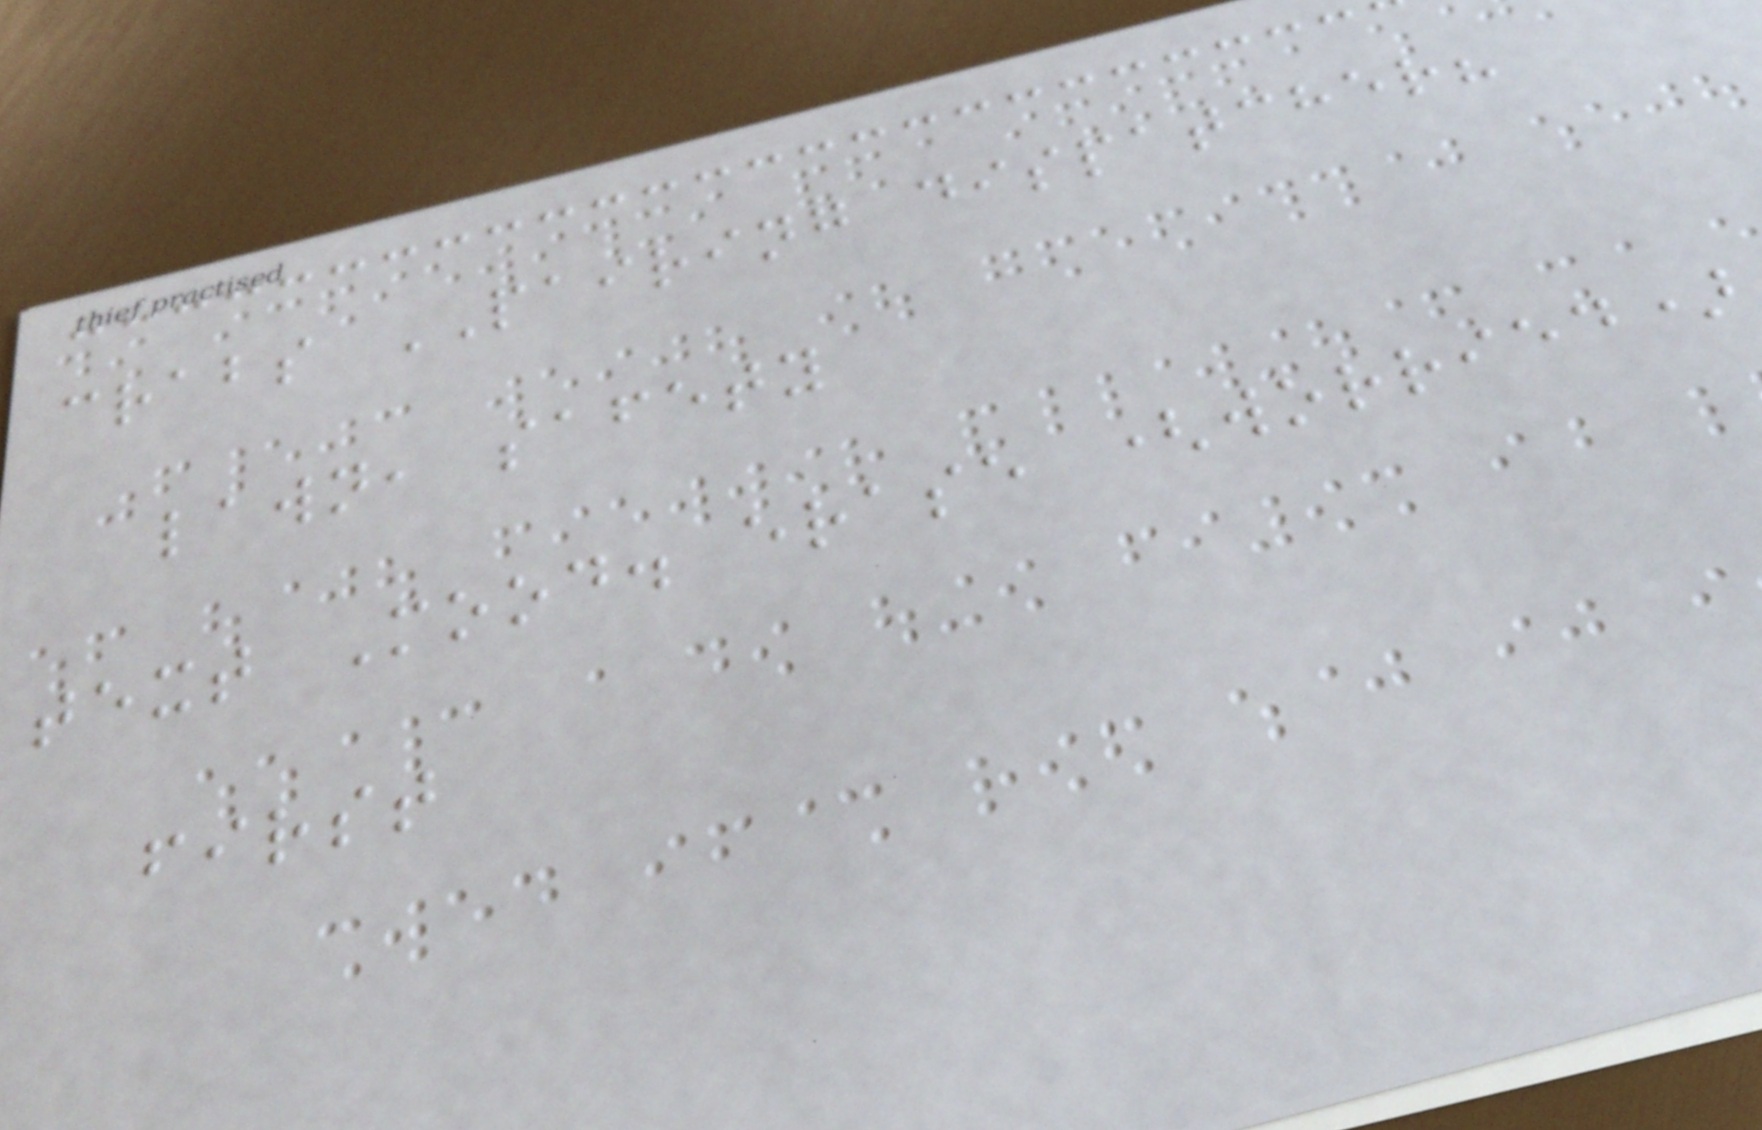crabs PAIRING dispatcher?
lawn, safety
text Mood. erase (worried)
first
